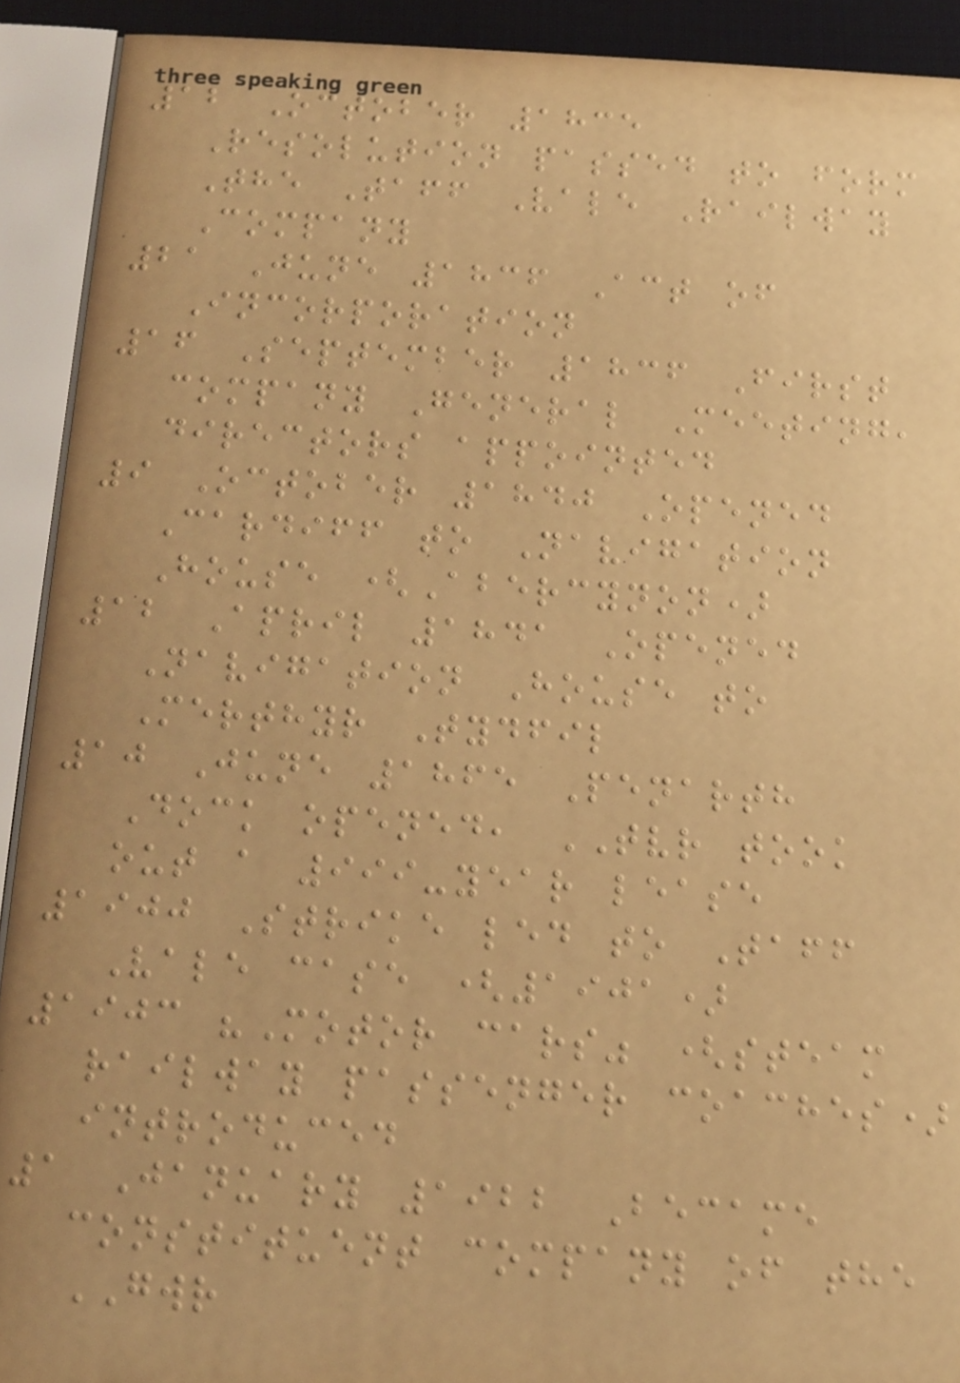12 October 1835
Resolution passed to form
The Taff Vale Railway
Company
21 June 1836 Act of
Incorporation
16 September 1836 First
company General Meeting,
directors appointed
9 October 1840 Opened
Cardiff to Navigation
House (Abercynon)
12 April 1841 Opened
Navigation House to
Merthyr Tydfil
10 June 1865 Penarth
Dock opened, TVR took
out a 999-year lease
1900 Strike led to Taff
Vale case (1901)
1903 "Motor cars" (steam
railway passenger coaches)
introduced
1 January 1922 Became
constituent company of the
GWR
